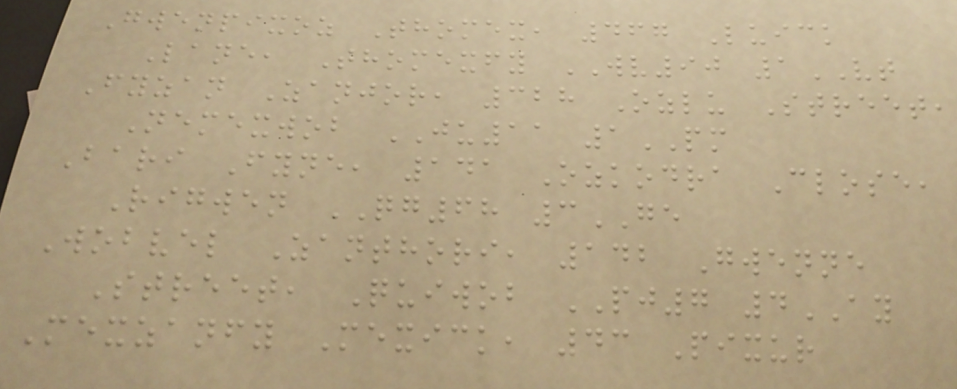Gwenpixoz Thomex, 467 Luick
Lane, Thomexfy WV90 1VT
Fyzan Zanjor, 328 Ozlu Street,
Nemexwob JU11 1PM
Bari Fyne, 141 Ozkodra Close,
Rigwen QG68 3GE
Wobvel Zanthori, 142 Gwenne
Street, Quiwob PJ7 4AY
Mexzanfy Mexick, 43 Pixur
